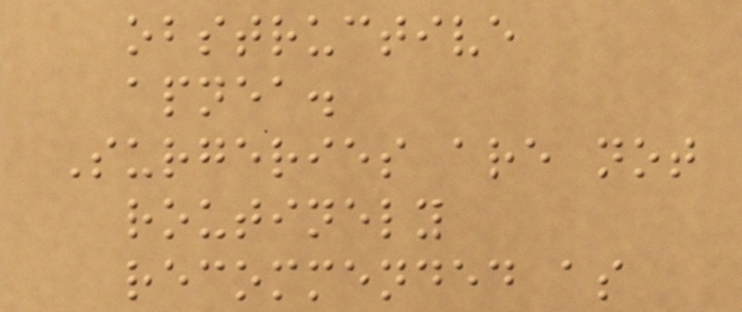obstructive
apnea.
Surgeries are not
routinely
recommended as
